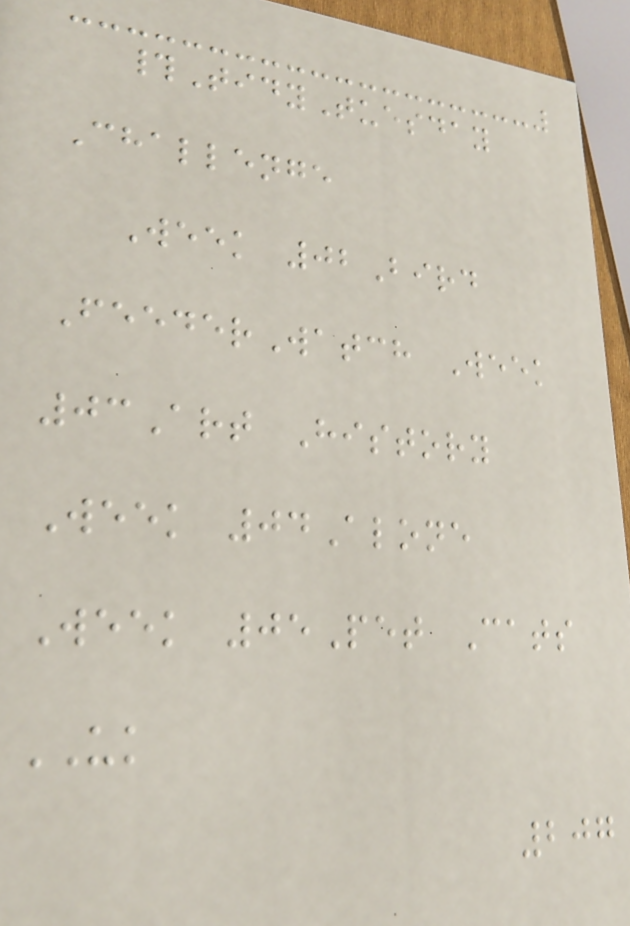#TidyTuesday
Challenge
Week 02Bird
FeederWatch Week
03Art History
Week 04Alone
Week 05Pet Cats
UK
207
